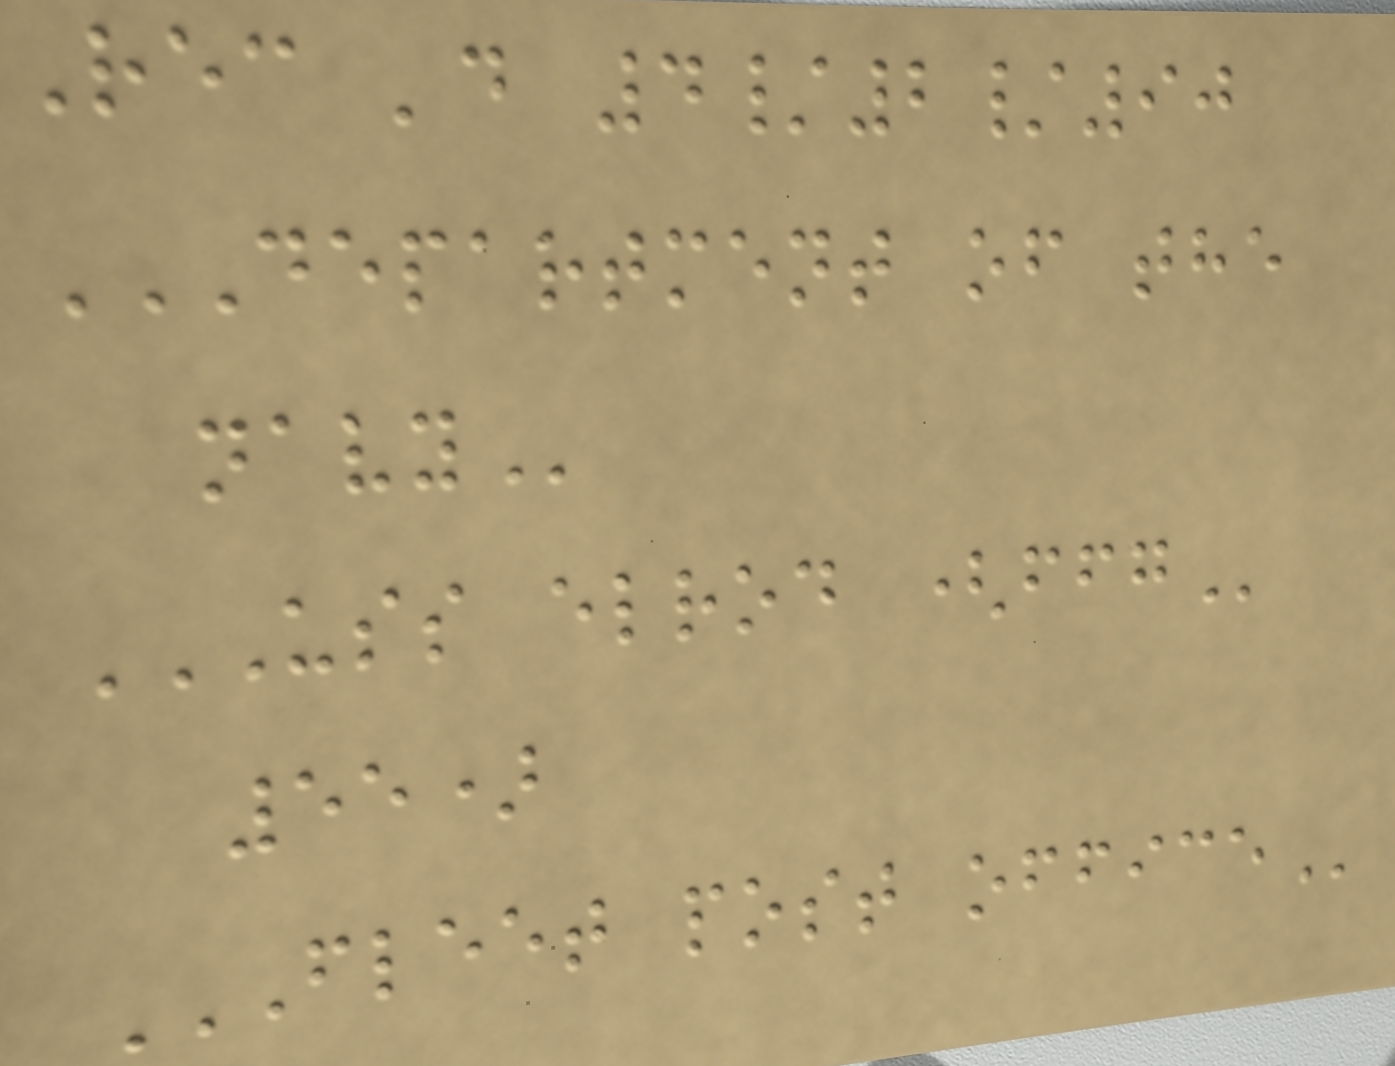Rec 'd 4/2/90
DEPARTMENT OF THE
NAVY
USS ELROD (FFG
55)
FLEET POST OFFICE
